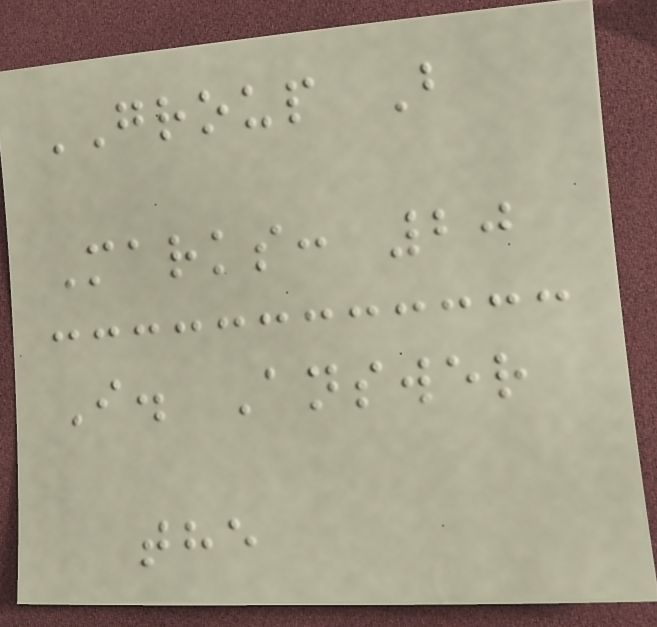GROUP B
Marks: 20
I. Answer
the
